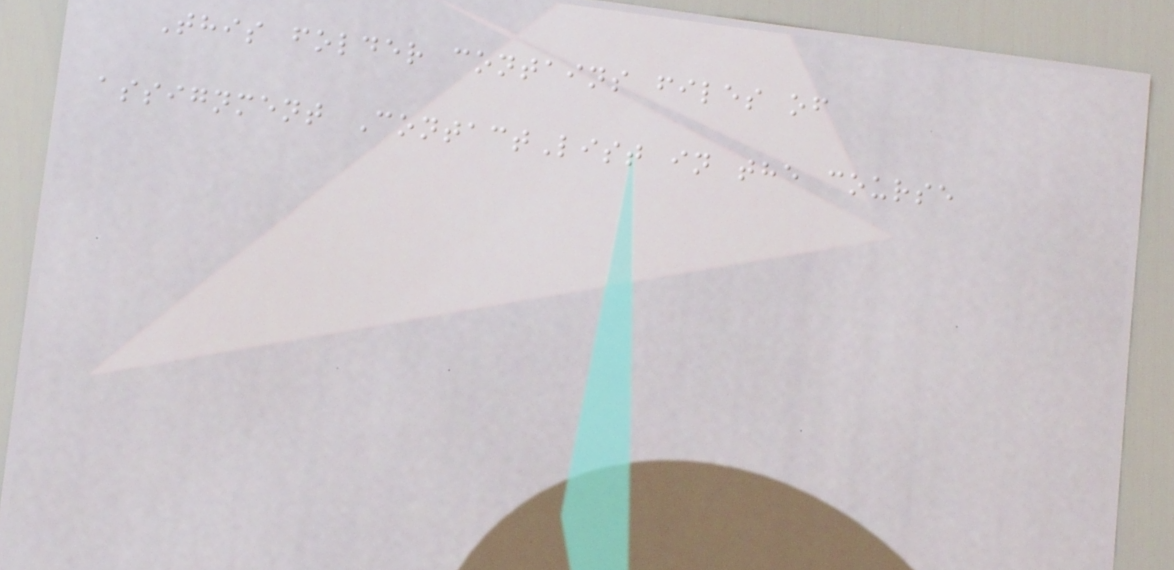This folder contains files of
assignment ContactList in the course
